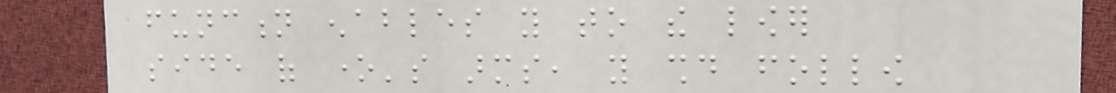function enables you to the lower
side of one's arms, you should follow
